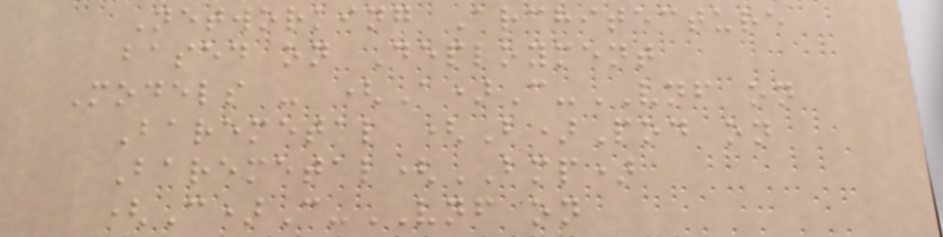Networking Architecture
based on Deployment
Models - (A)C-VNF on
Baremetal (B)Pod on
Baremetal(BMP)
(C)C-VNF on
